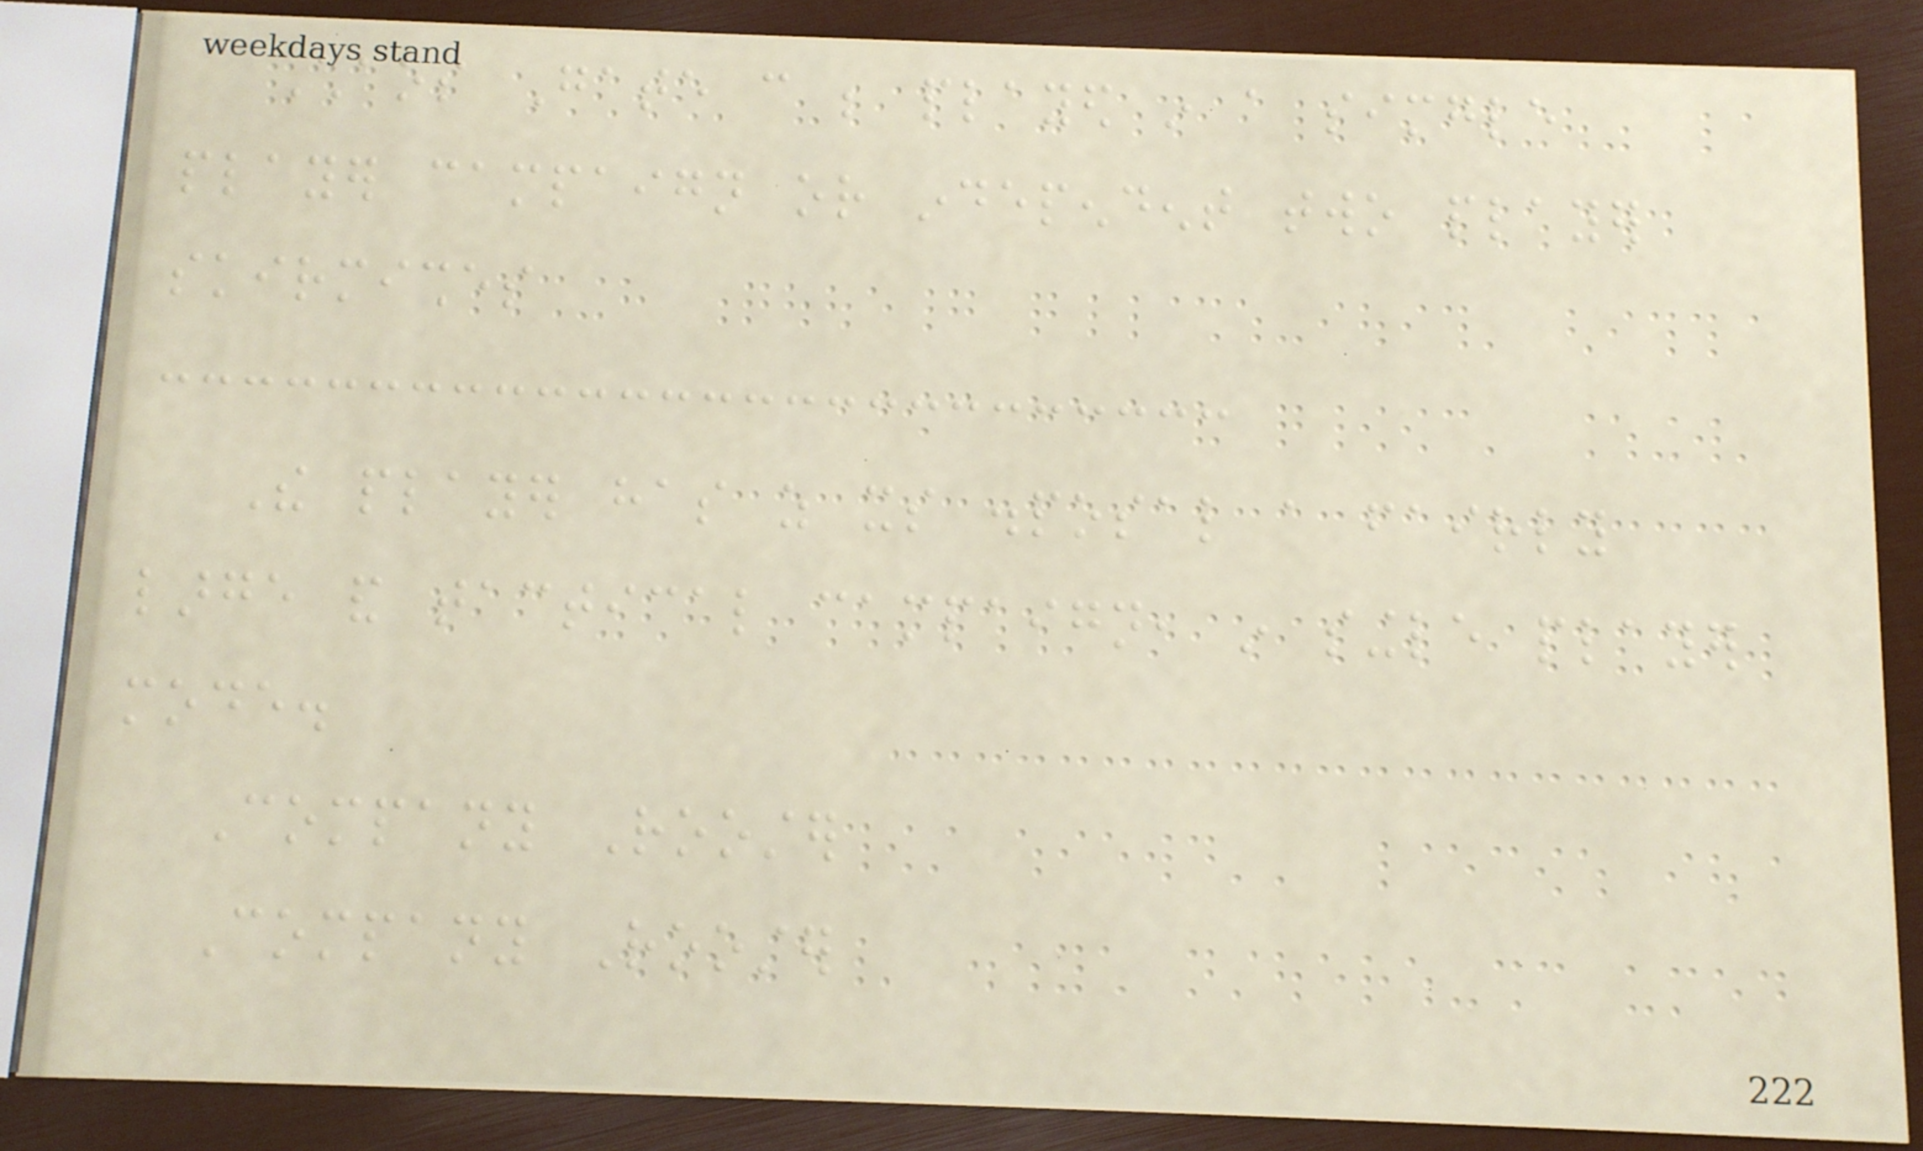Chaos Gate can be played in a simgle
player campaign or independent two player
skirmishes
The player has as its disposal a fairly
large and tactical campaign, in single player
mode.
Company Rooster
Company Rooster
